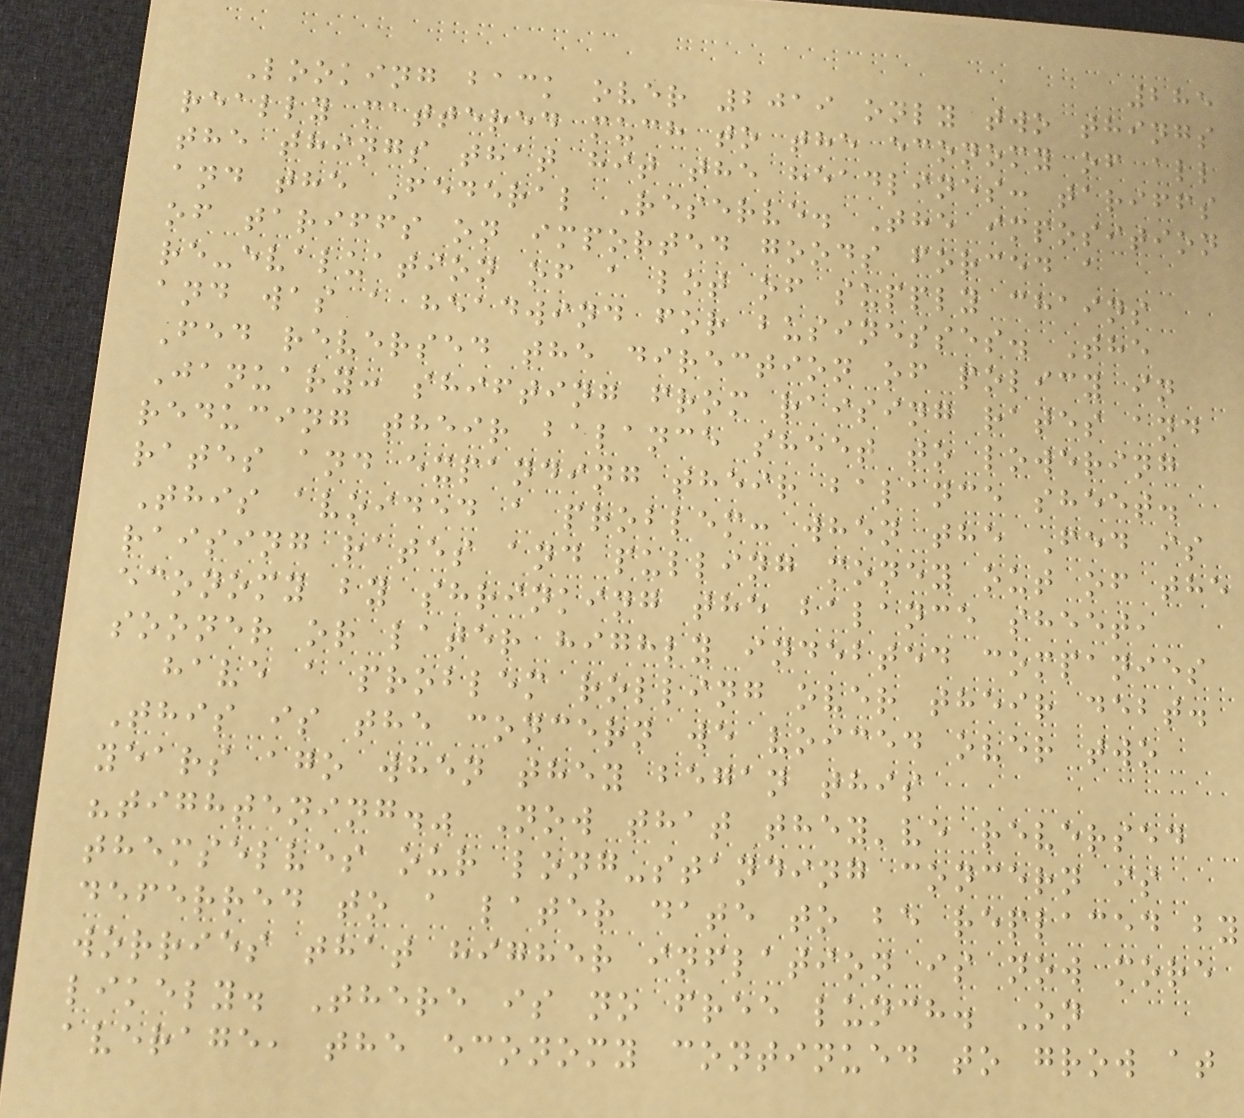285
Looking back over 2019 only two things
really mattered much to the economy of all
the things that hit the headlines: tariffs
and the Federal Reserve. The imposition
of tariffs on imported goods forced a
re-evaluation of a lot of supply chains
and was a headwind for businesses. The
Fed reversed the direction of policy in
January: shifting from raising rates and
reducing their balance sheet to lowering
rates and expanding their balance sheet.
This avoided a problem: when the Fed is
raising rates and pulling money out of the
economy by shrinking the balance sheet,
sooner or later highly indebted companies
have a problem rolling over their debt.
This is the concern we voiced over two
years ago when they began this
"tightening." Now that they've reversed
themselves our long-standing concern is
deferred to a later date to be replaced by
worries that higher inflation is now more
likely. There is no free lunch. On
average, the economy continued to grow at
